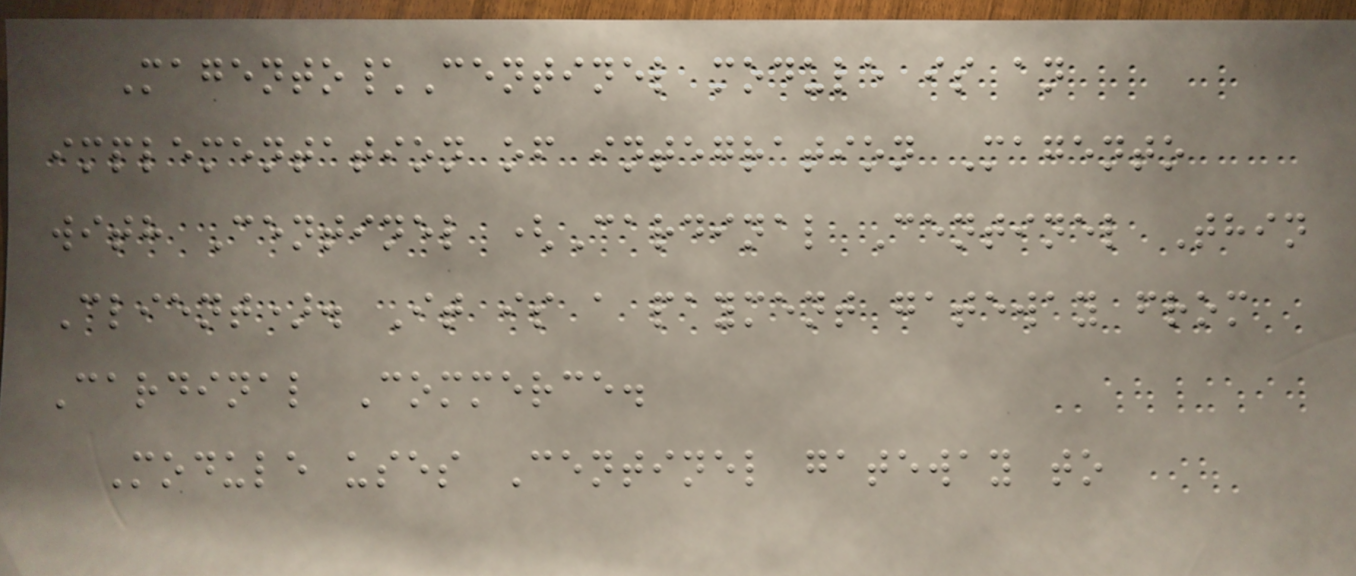Magento\Centinel module is an
implementation of integration Magento
with Centinel (Cardinal Centinel Thin
Client). It is a payment gateway from
Cardinal Commerce.
Module uses Centinel gateway to
